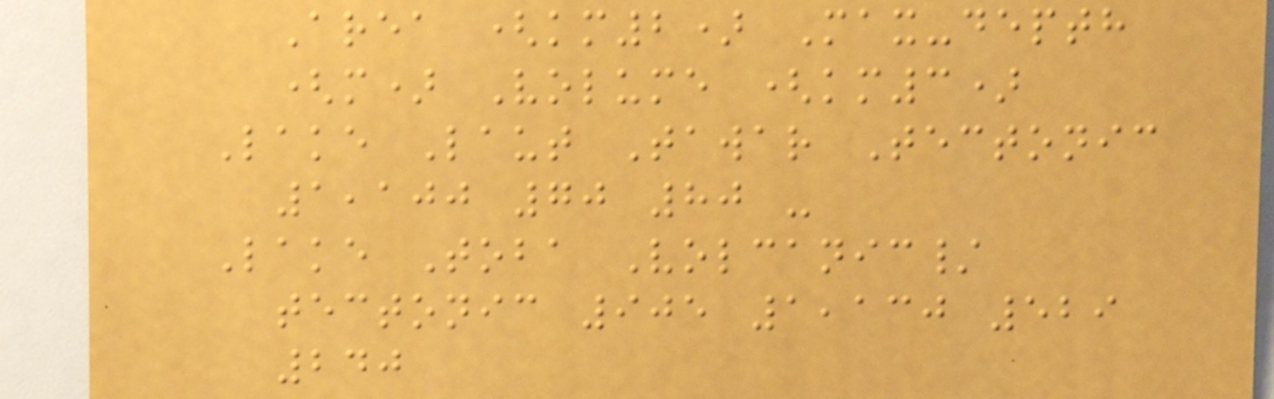Area (km2) Max-depth
(m) Volume (km3)
Lake Laut Tawar Tectonic
1,100 70 80 -
Lake Toba Volcanic/
tectonic 905 1,130 529
240
